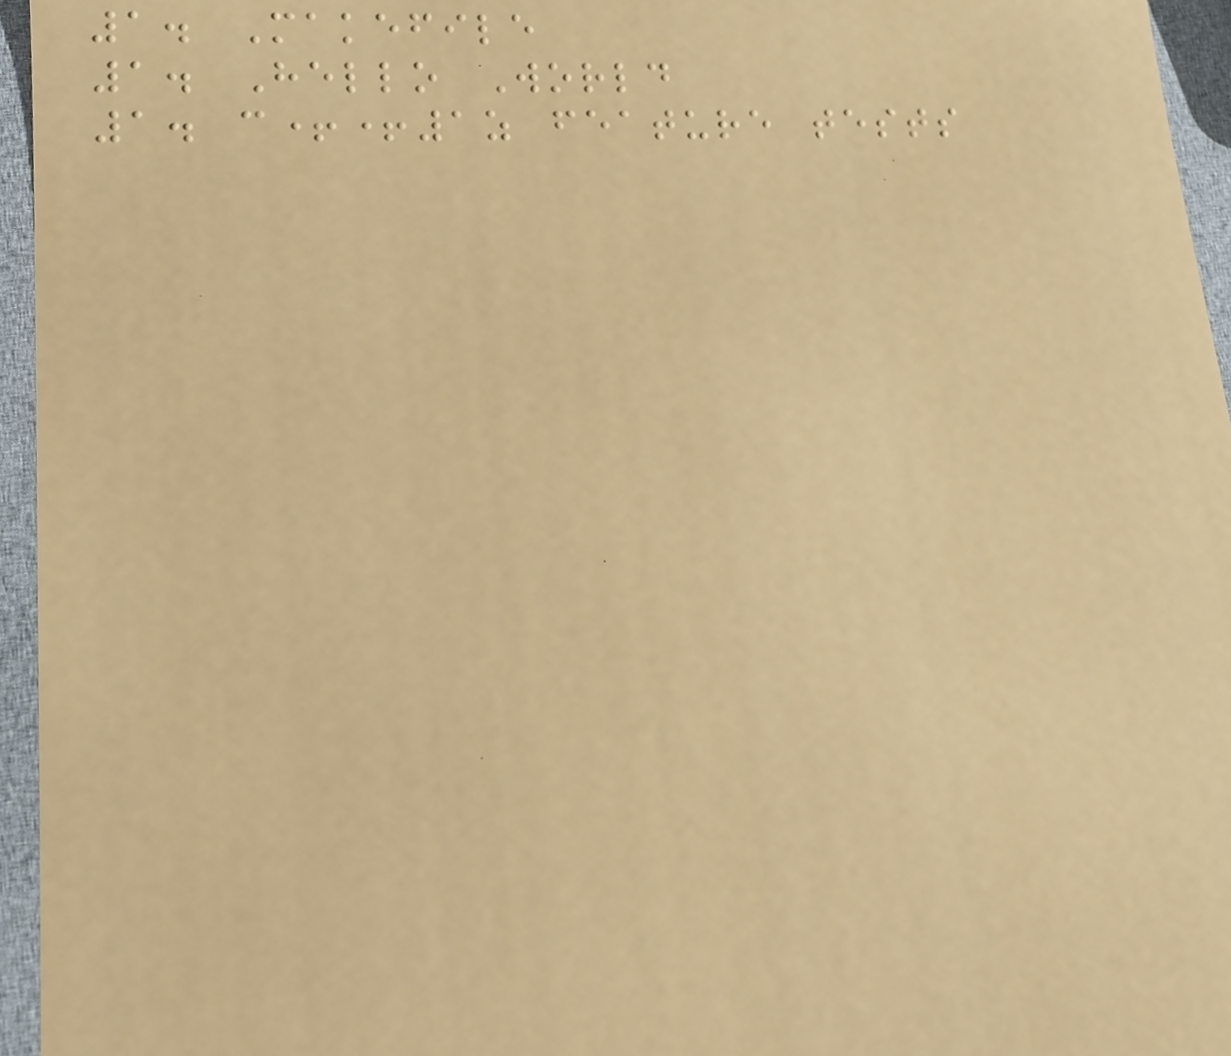1. Makefile
1. Hello World
1. c++1z feature tests
